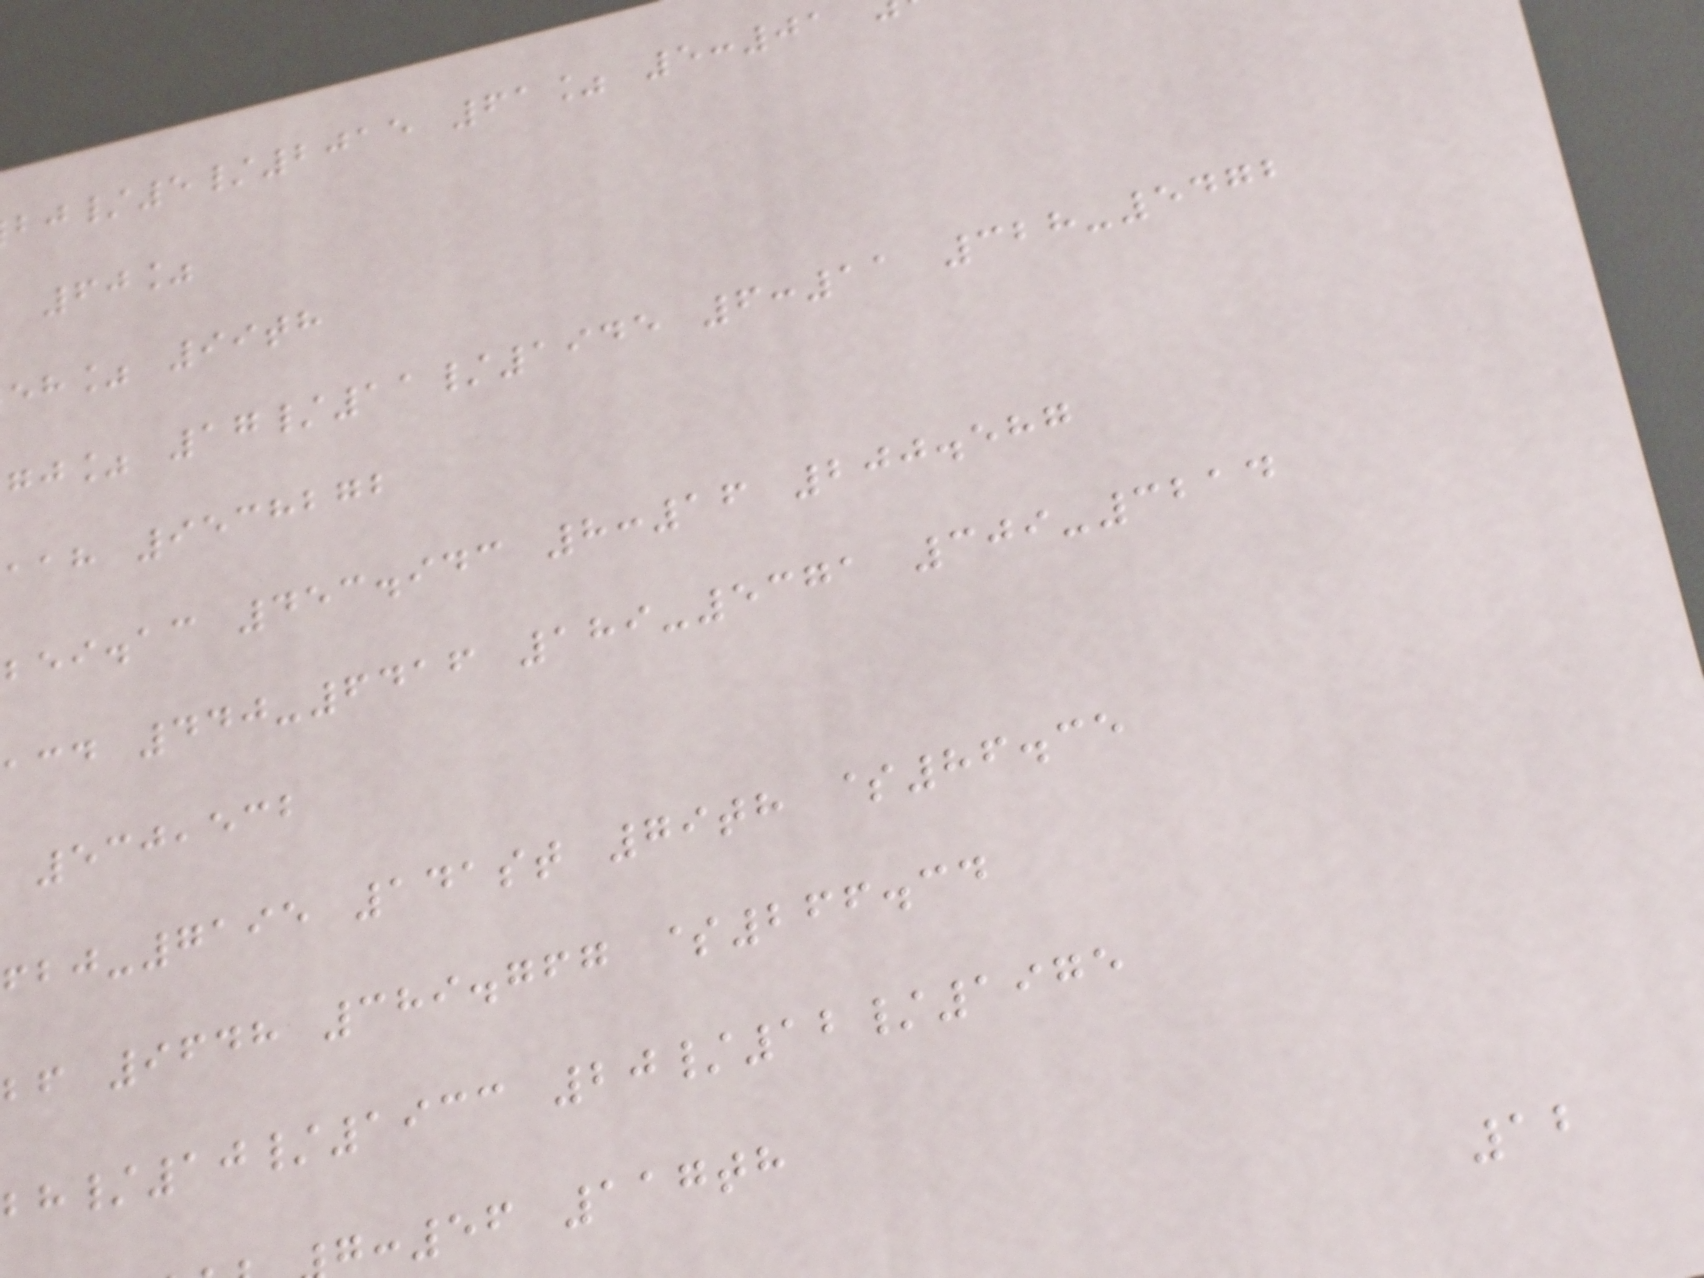/5/2015 61% 5:01
60%
eh% 99th
gj% 17/11/1945 6:11 328-5472
aah 9538272
bei.ac 453.943 8:16 200.587
acd 440-6416 189-5371 309-3214
530,532
-7195 141st 79th $86.35
bf 9648 389.767 $266.34
/10/1933 20/12/1975
:56 117th
12
